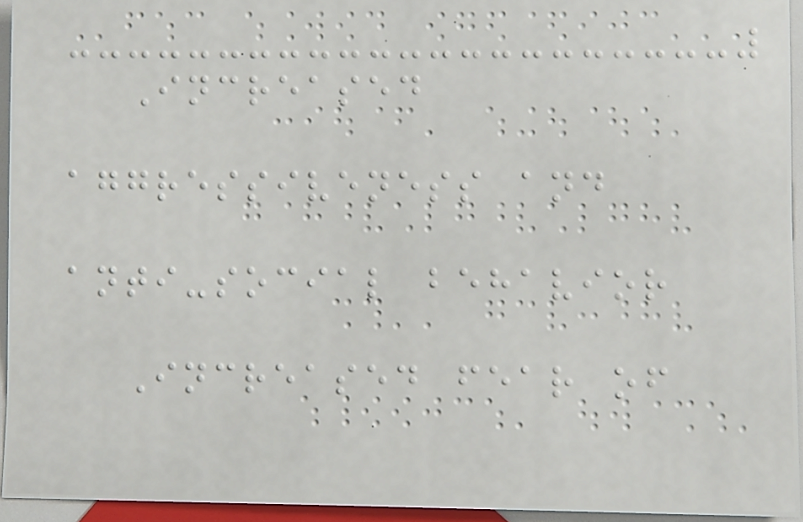Increased
aggressiveness and
anti-social behavior
Increased fear of
